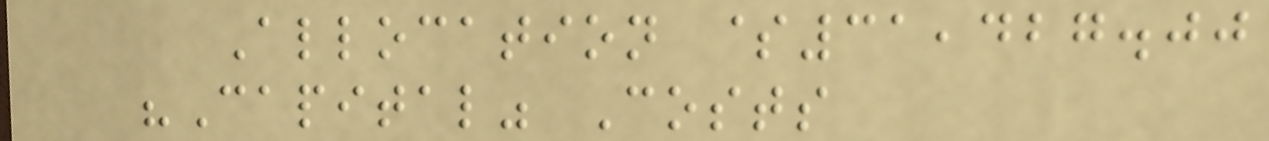Allocation $31,427.00
"Capital" Costs
